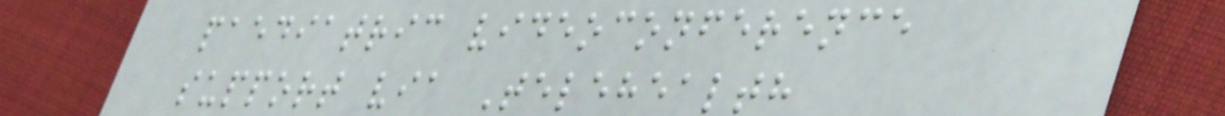paediatric videoconference
support via Telehealth
